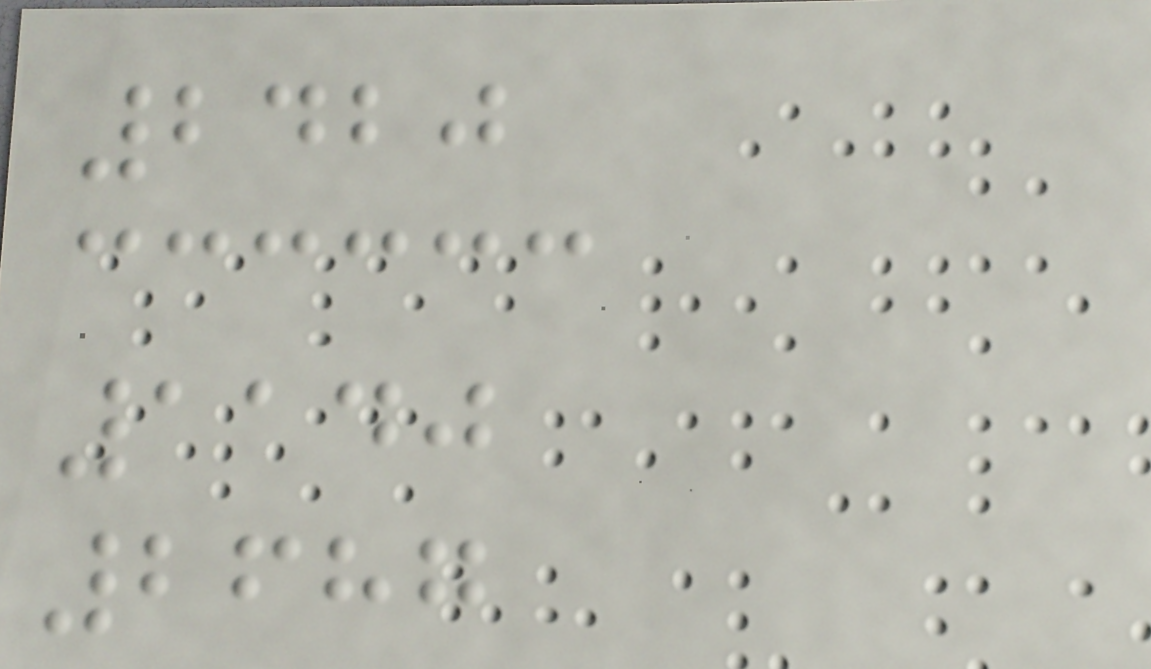2420
1140
2687
